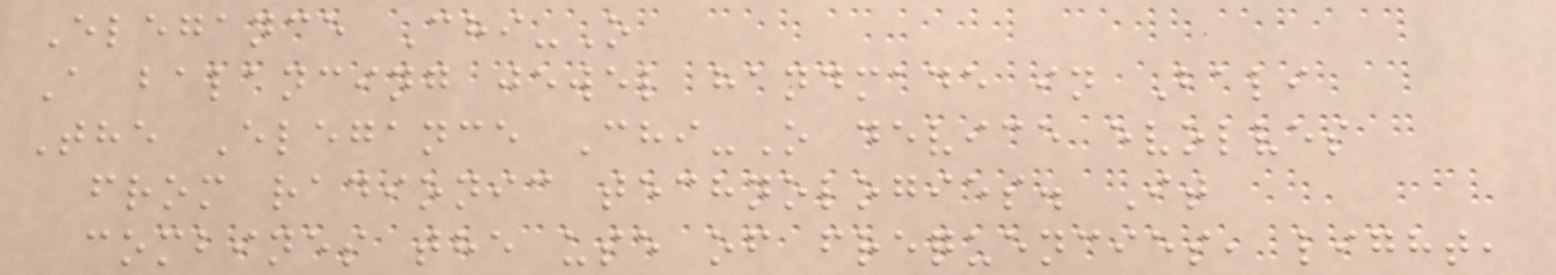Elegance Chi-O
A balancing jewel handmade in Bali
The Elegance Chi-O device evolves
from radionic technologies. It
combines the use of frequencies, light,
